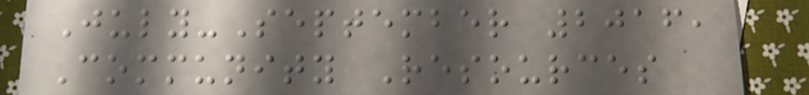July-September 2016,
Community Resources
